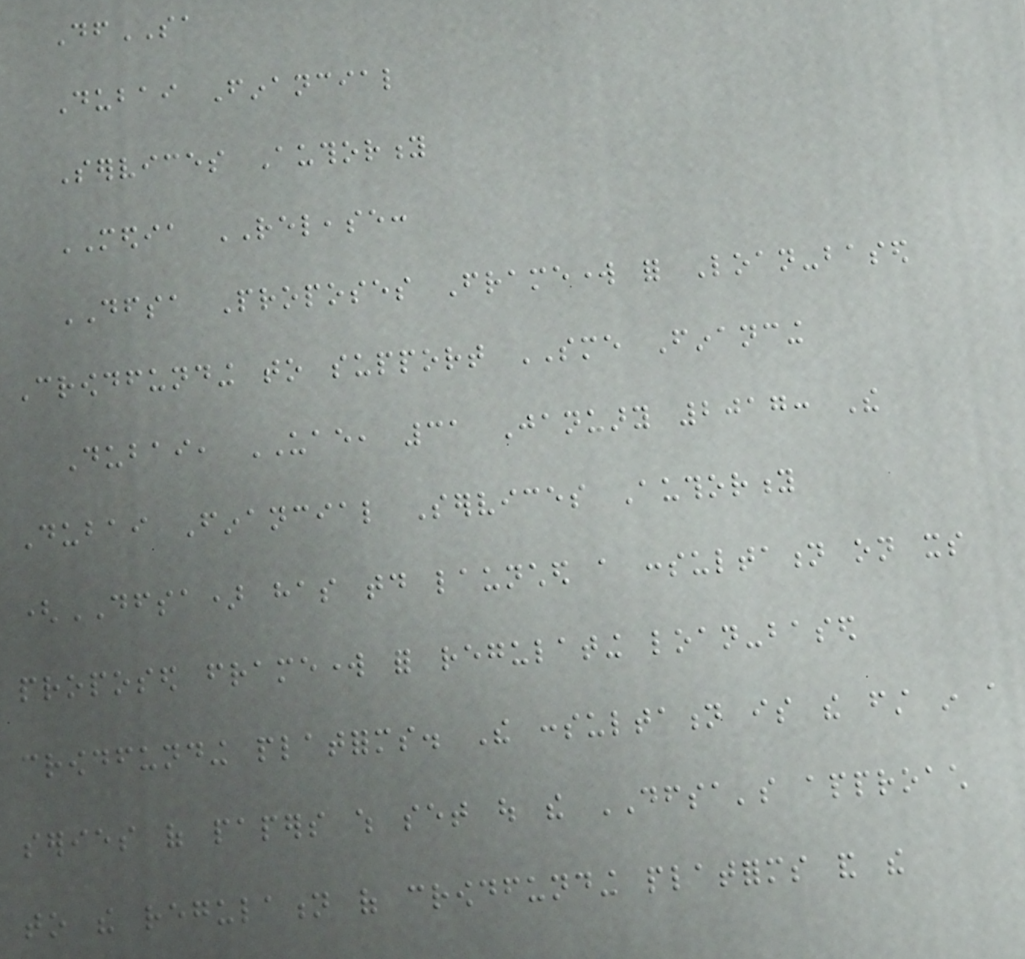DfSA
Dubai Financial
Services Authority
MEDIA RELEASE:
DFSA Proposes Framework for Loan-based
Crowdfunding to support SME Financing
Dubai, UAE, 31 January 2017: The
Dubai Financial Services Authority
(DFSA) has today launched a consultation on its
proposed framework for regulating loan-based
crowdfunding platforms. The consultation is the first in a
series of papers which set out the DFSA's approach
to the regulation of crowdfunding platforms and the
